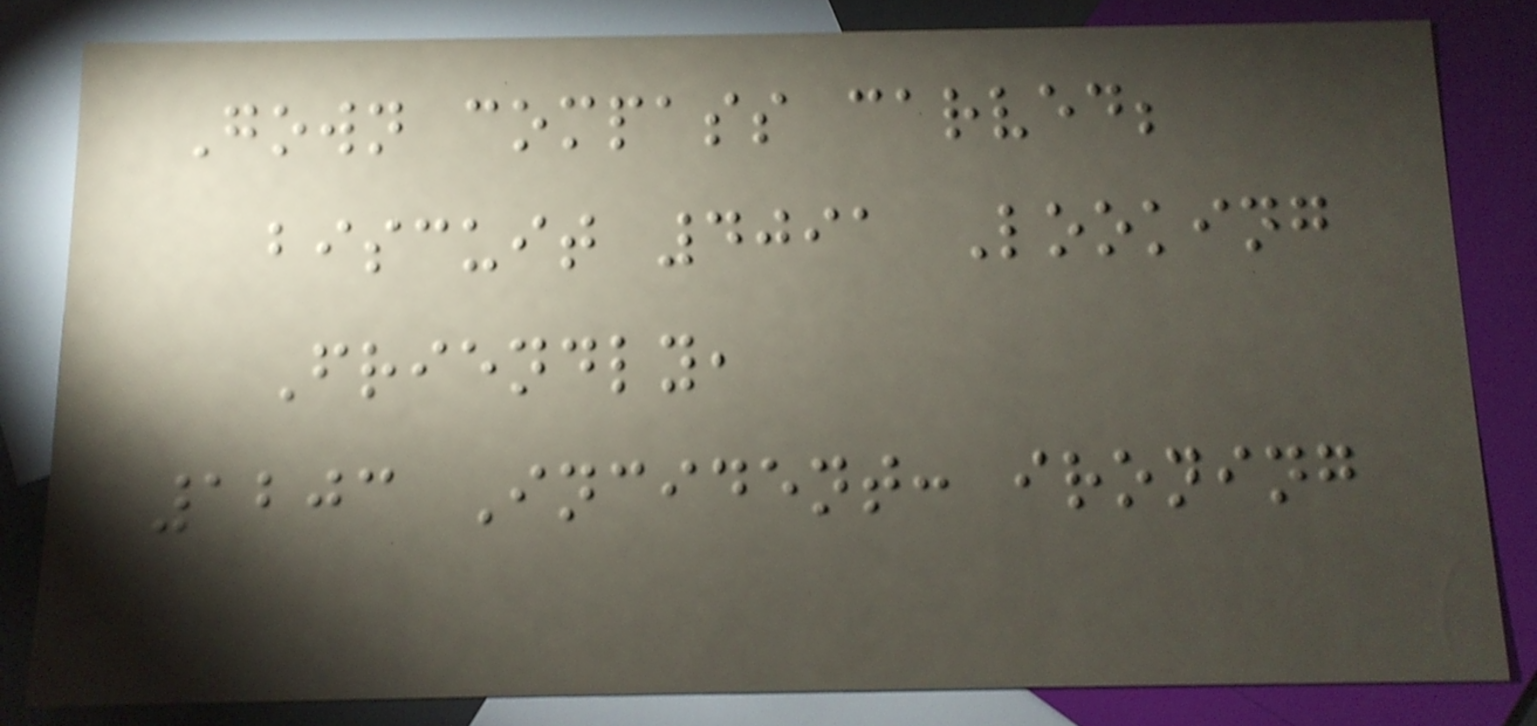Gown compass carved;
biscuit 4091 Looking
Friendly,
1203 Incident: ironing
